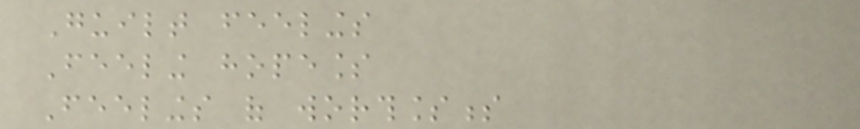Guilt feelings
Feeling hopeless
Feelings of worthlessness
